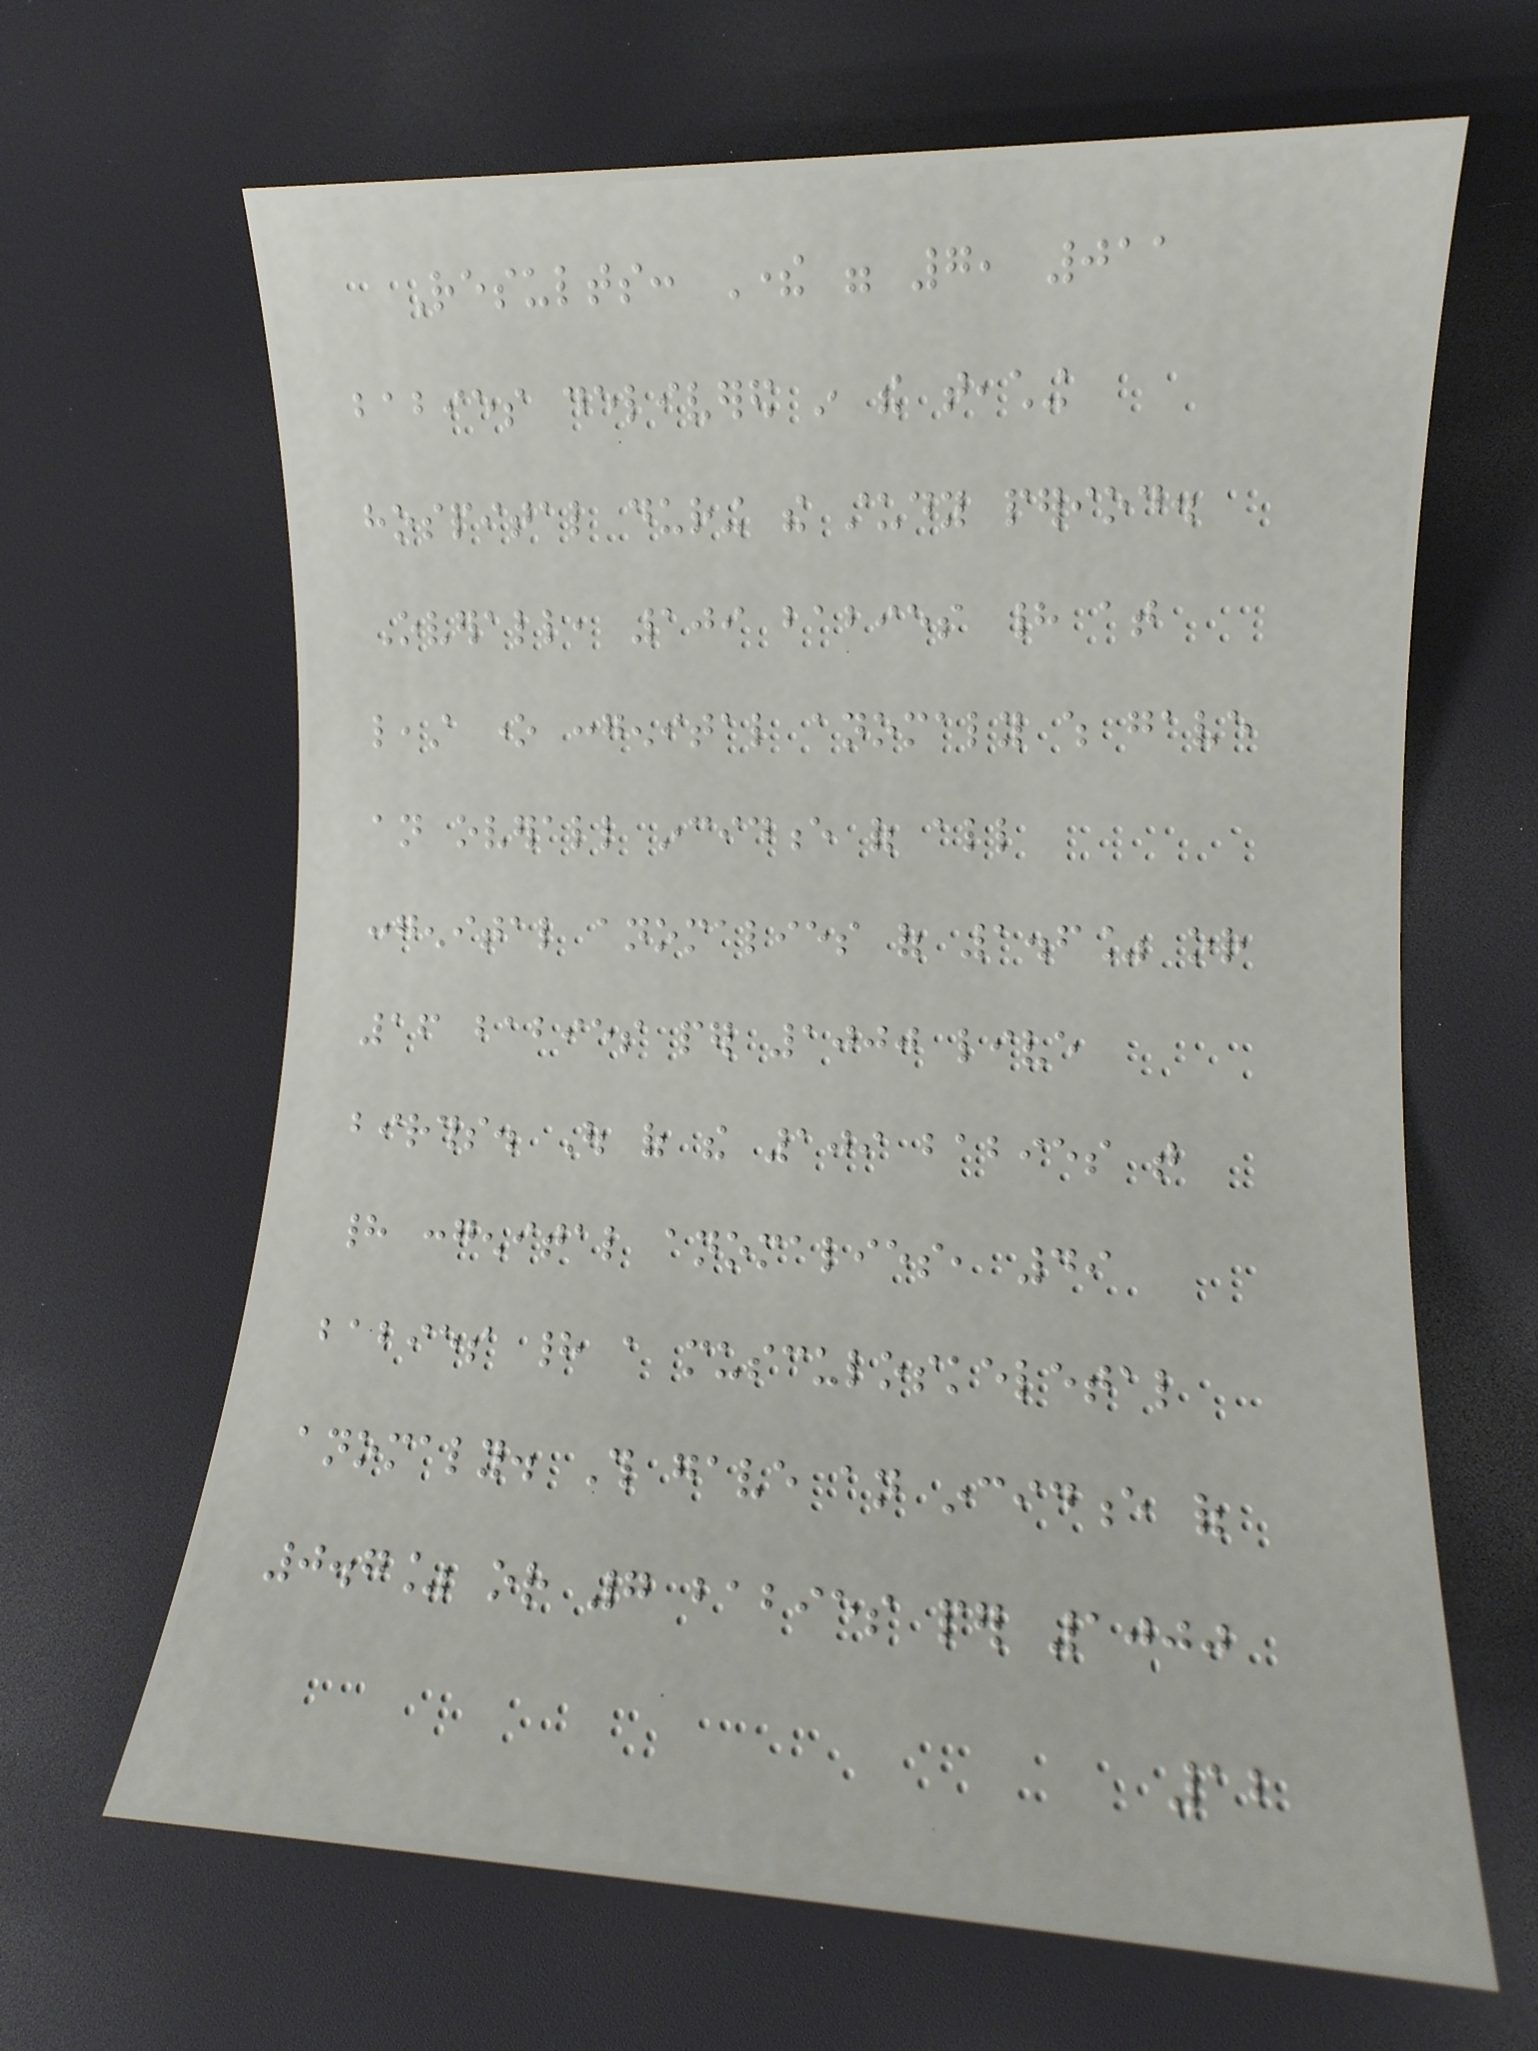Results: There were 7, 011
babies delivered in the teaching
hospital during the study period.
Overall, 109 babies had at
least one congenital anomaly which gave
an overall incidence of all
congenital anomalies of 1.6% or
16 babies per 1000 live
births. Out of the 109 babies that
had congenital anomalies, 49
babies had a musculoskeletal
anomaly. This gave an incidence of
0.7% or 7 babies per 1000
12
